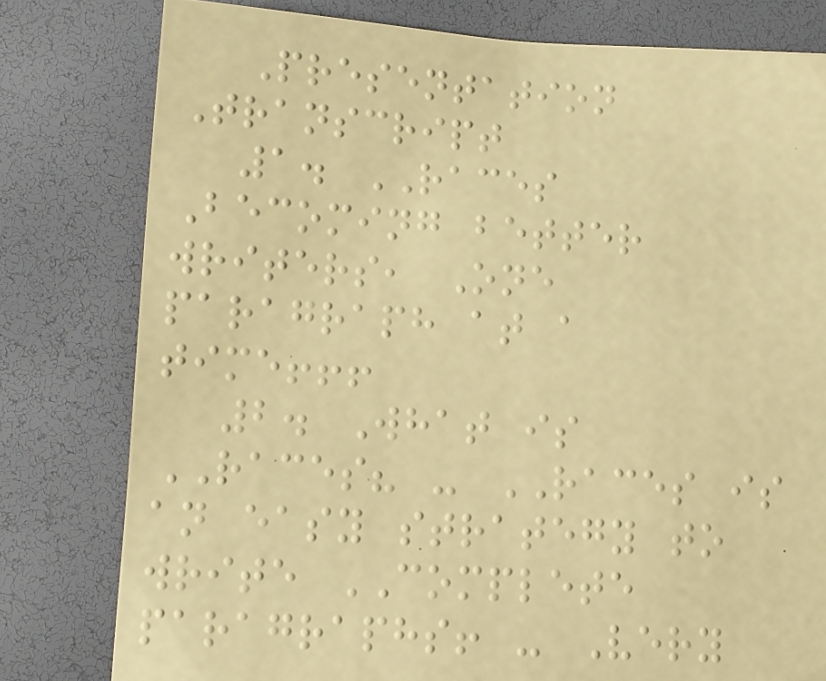Presentation
Transcript
1. RACES
Becoming better
writers, One
paragraph at a
time!!!
2. What is
RACES? - RACES is
an easy strategy to
write COMPLETE
paragraphs! - Very
